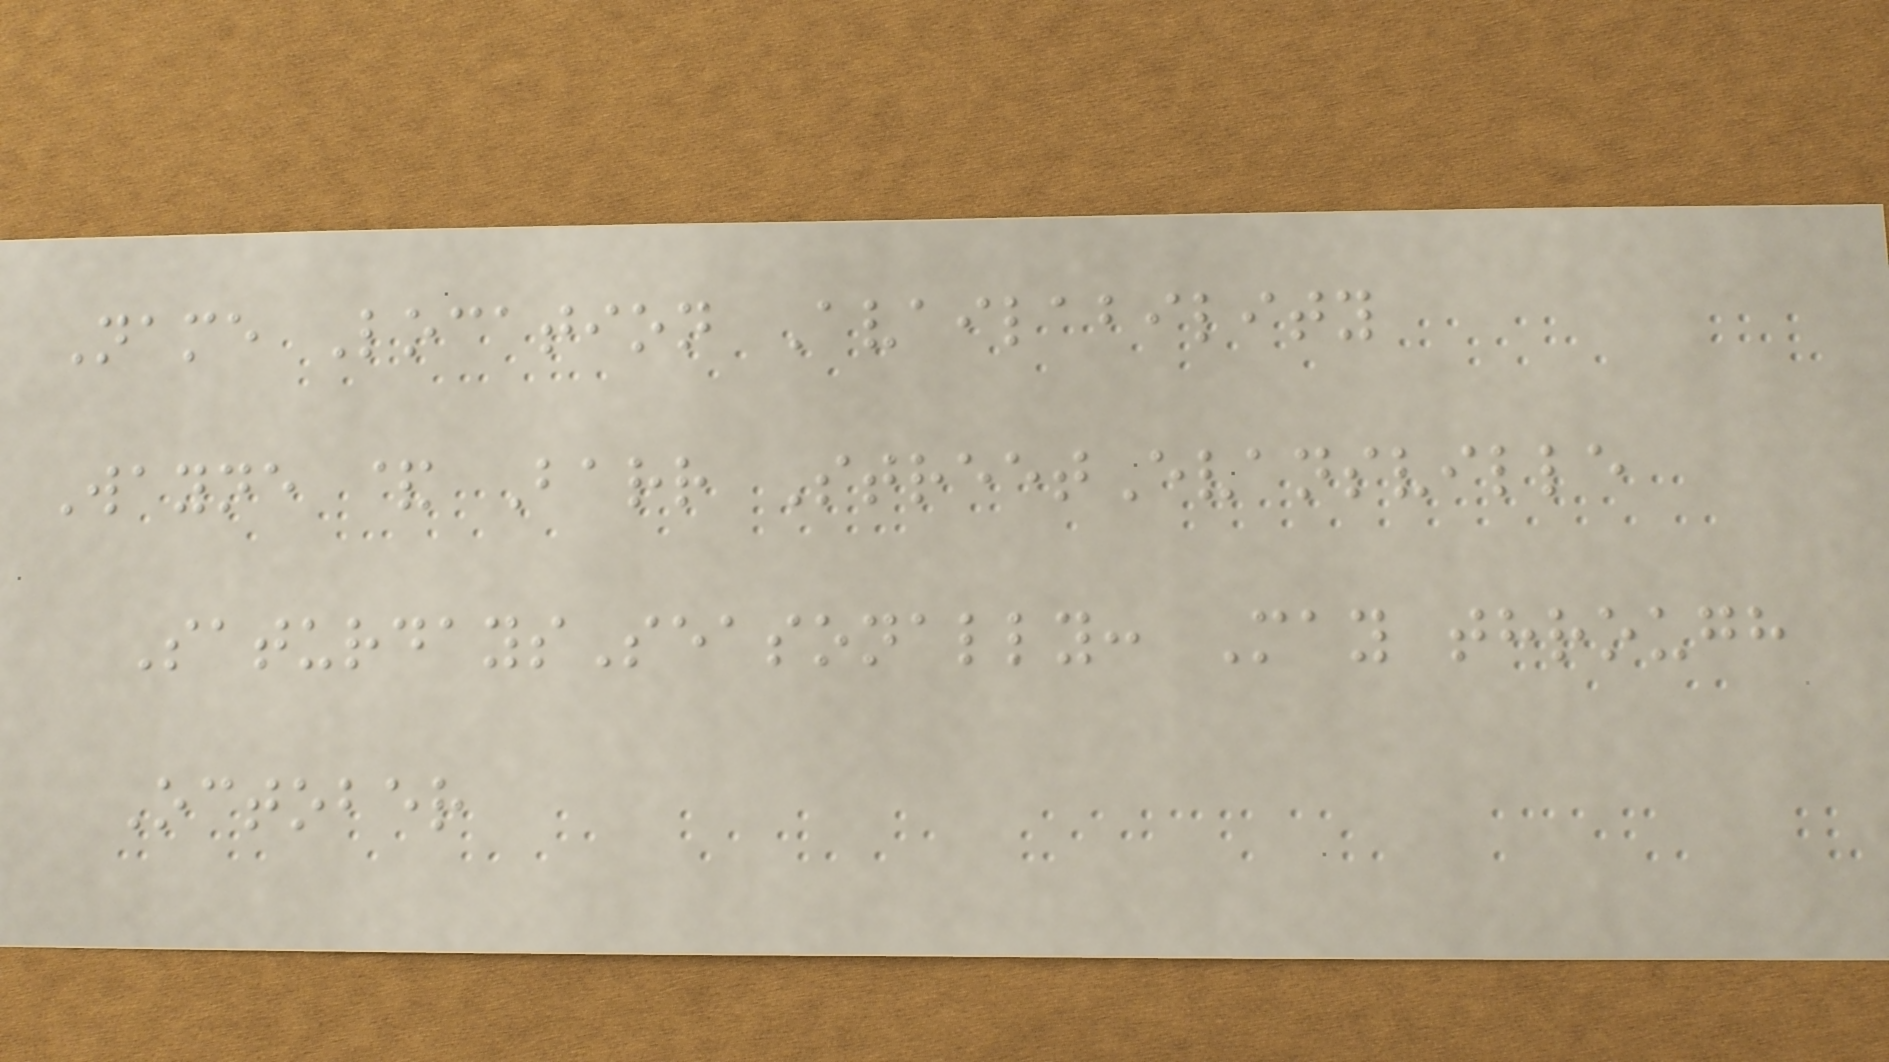Name Location Availability
Wayne & Barr StreetEvansville
SaturdaysSeasonally: May through
October
